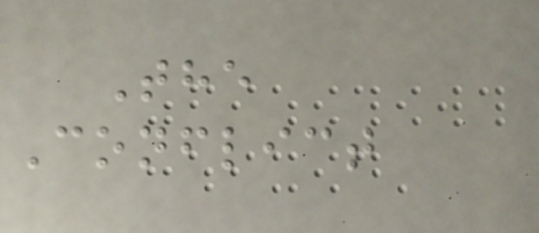The
Conflict
